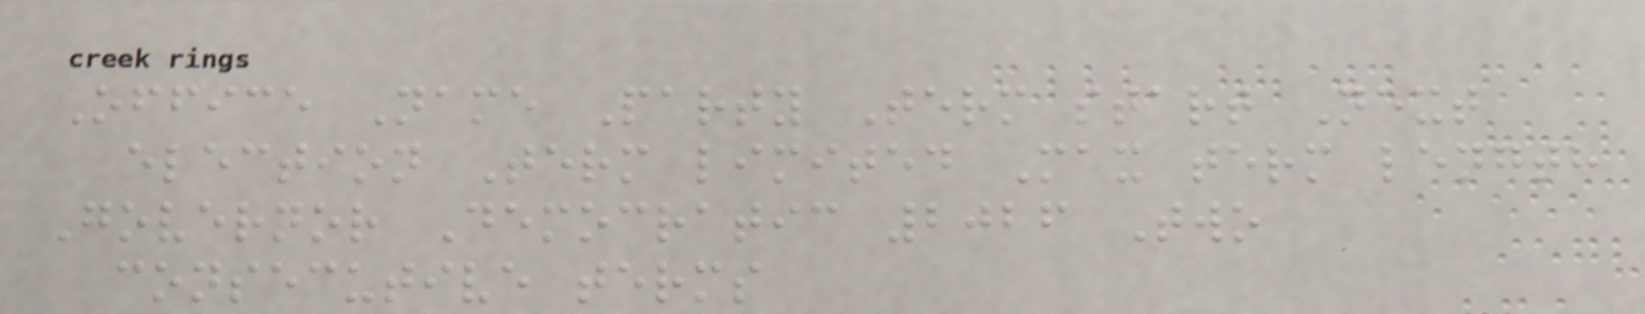Office Name Party Term start Next
election Term limited Max term length
Governor Democratic 2026 Two
consecutive terms
